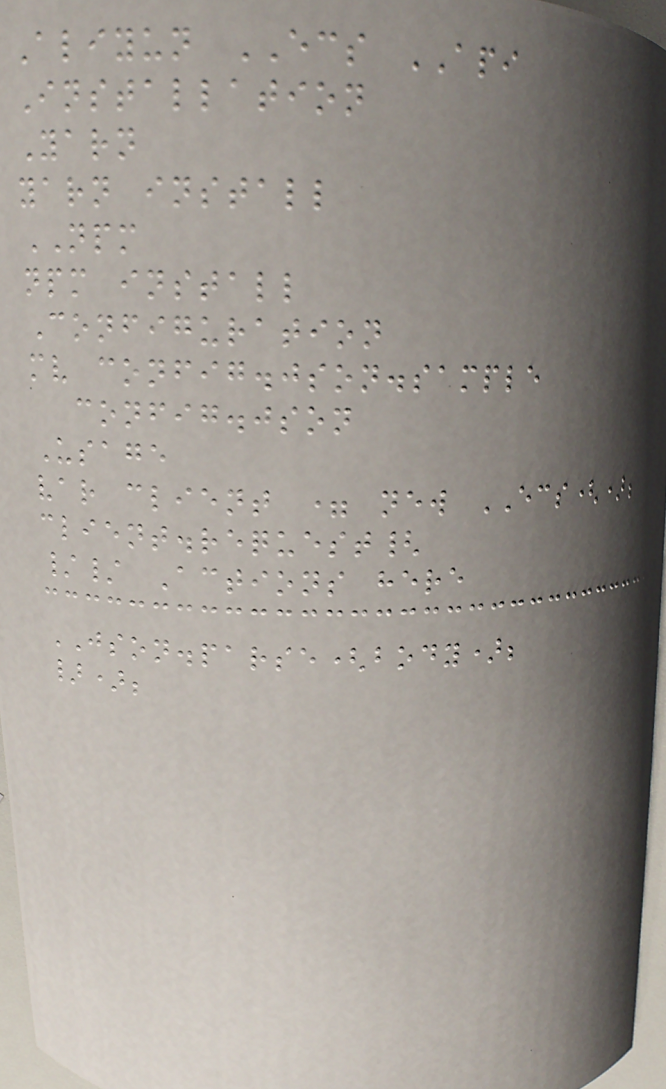Aliyun ECS API
Installation
Yarn
yarn install
NPM
npm install
Configuration
mv config.json.sample
config.json
Usage
var client = new ECS();
client.request{
// Actions here
JSON.parse(body);
});
